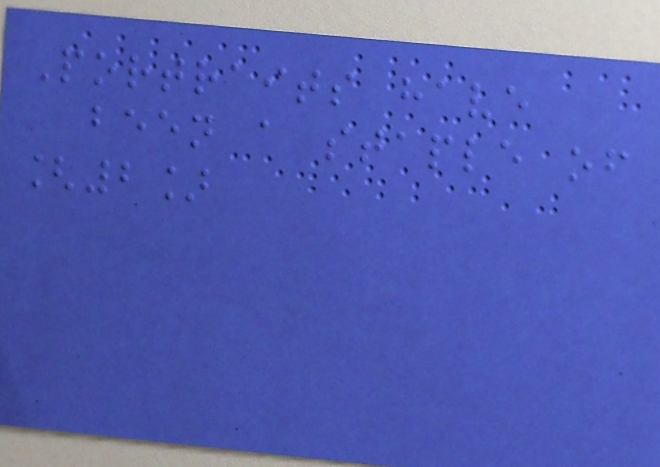Portraits have
been a staple of
[2]
